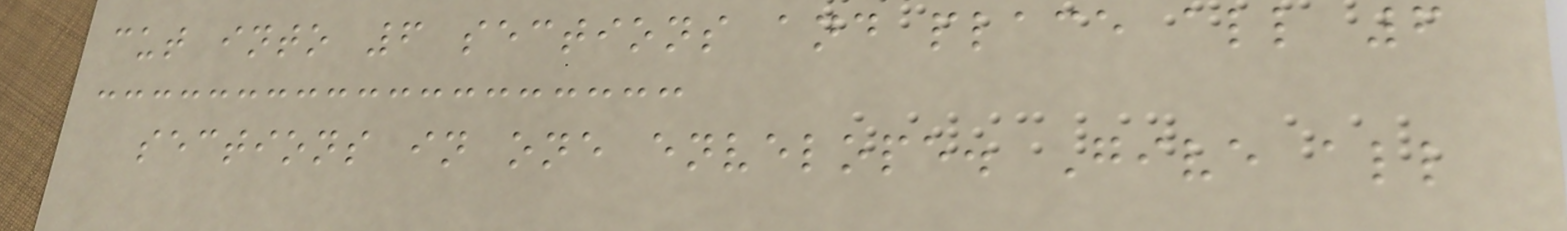cut into 6 sections and place all 6
sections in one envelope. Give all
